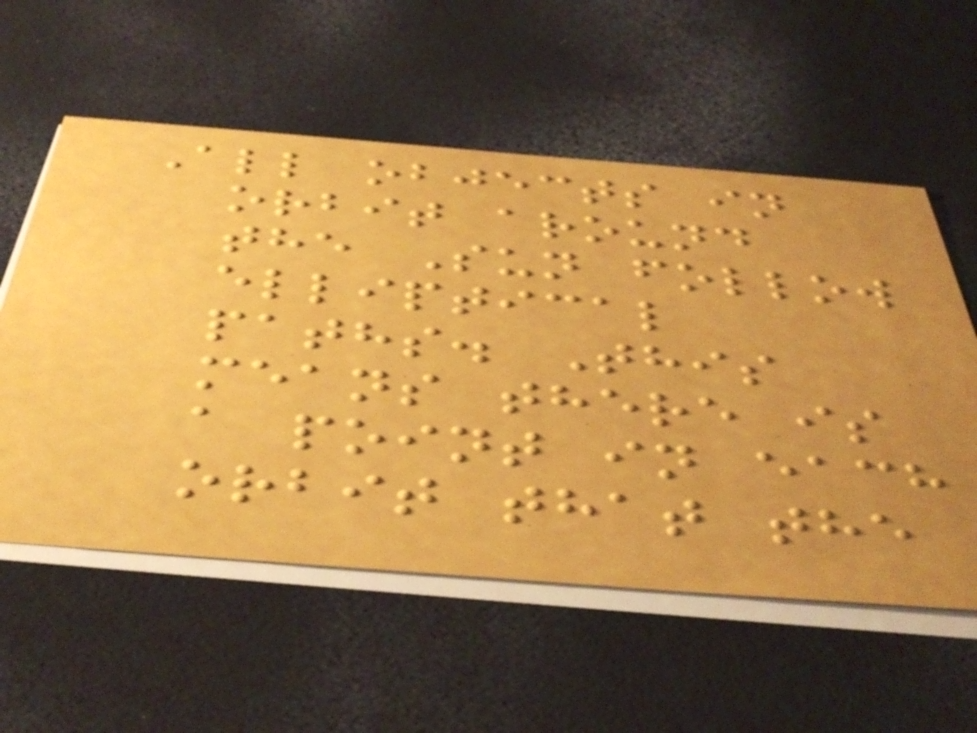All objects in
orbit around
the Sun follow
elliptical
paths. This
means there is
a point in each
orbit that the
